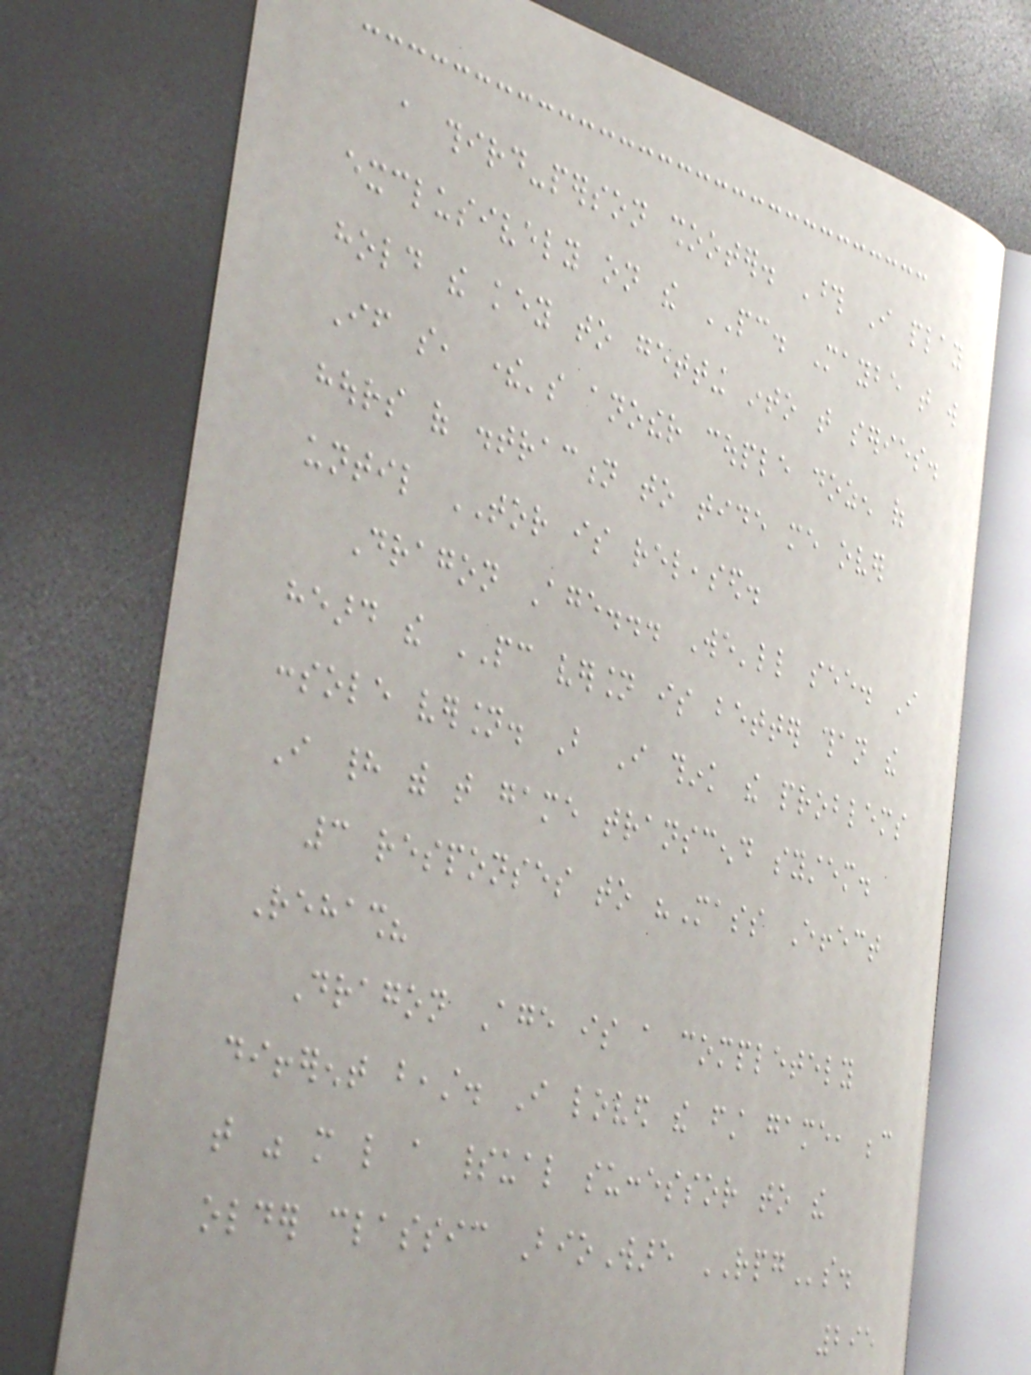a third-person shooter. Those I play
exclusively on the PC. Maybe that will
hold the key to getting into that series.
If so, there's another couple dozen of
hours of distraction to tide me over
until TOR is released.
Dragon Age... We'll see. I
heard the PC version is better than the
console version. But I think the problems
I had with that game transcend system.
3 responses to "Mass Effect
Rehash?
Dragon Age is a completely
different beast. I loved the first game, because
that was more like a spiritual successor to the
older classic BioWare RPGs.
295
